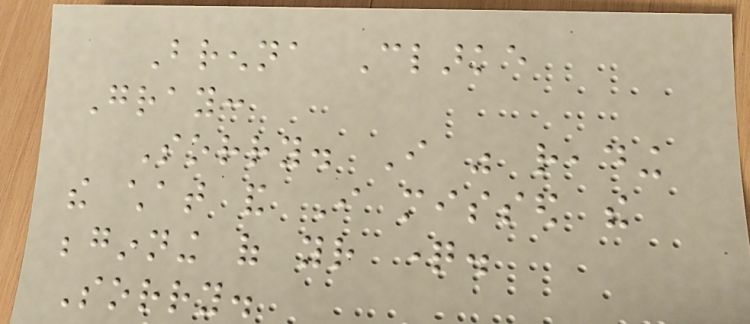Brenna Clarke
Gray:
Sorry. I was reading
the chat and I missed the
beginning of your question.
Sorry.
